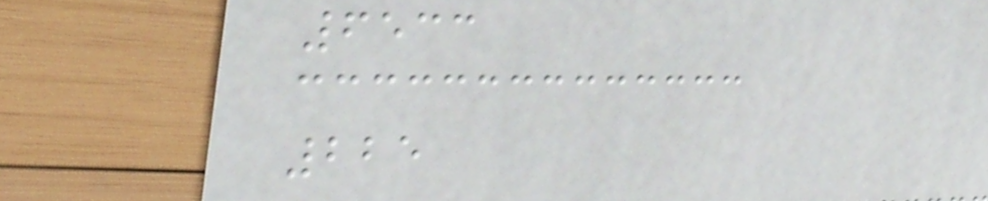6533
225
